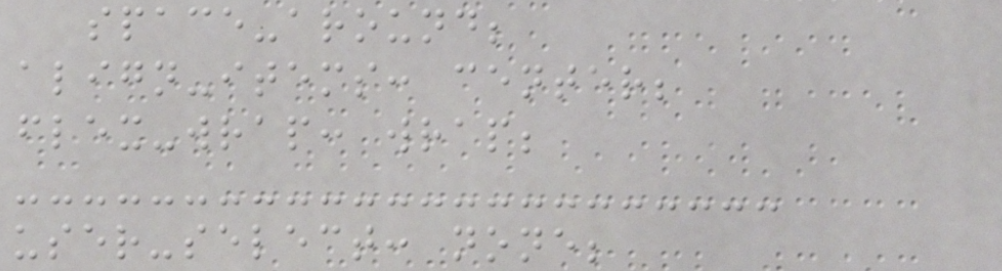space-around;
align-items: center;
flex-wrap: wrap;
user-select: none;
